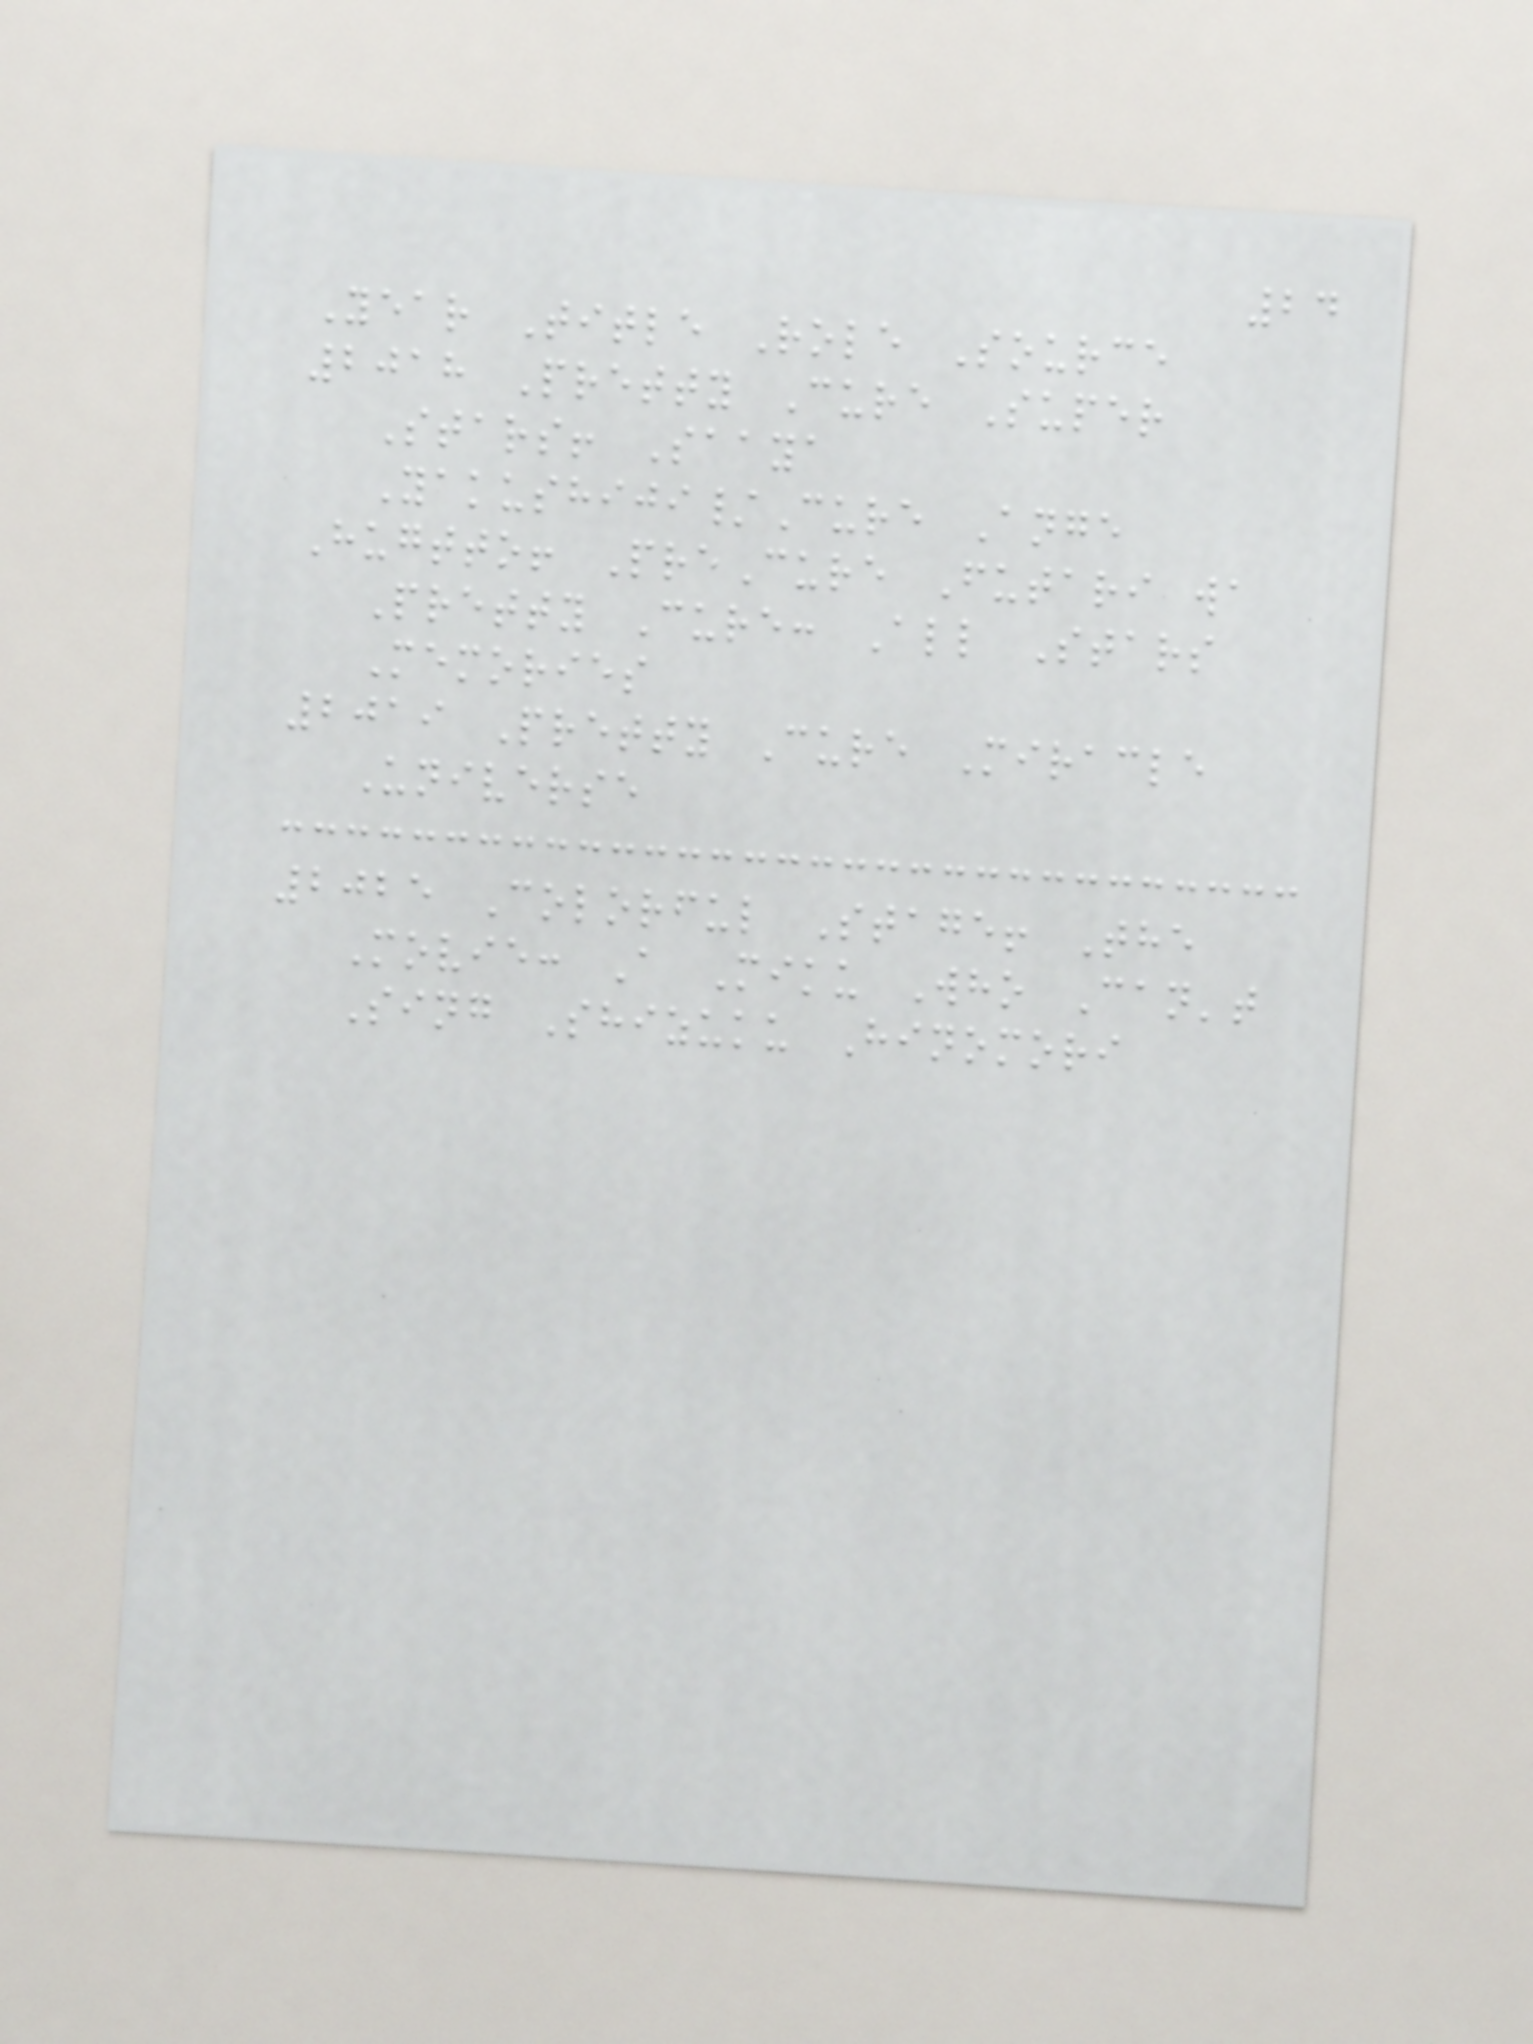24
Year Title Role Source
2018 Pretty Cure Super
Stars! Saaya
Yakushiji/Cure Ange
Hugtto! PreCure Futari wa
Pretty Cure: All Stars
Memories
2019 Pretty Cure Miracle
Universe
2025 Colorful Stage! The
Movie: A Miku Who Can't
Sing Shizuku Hinomori
